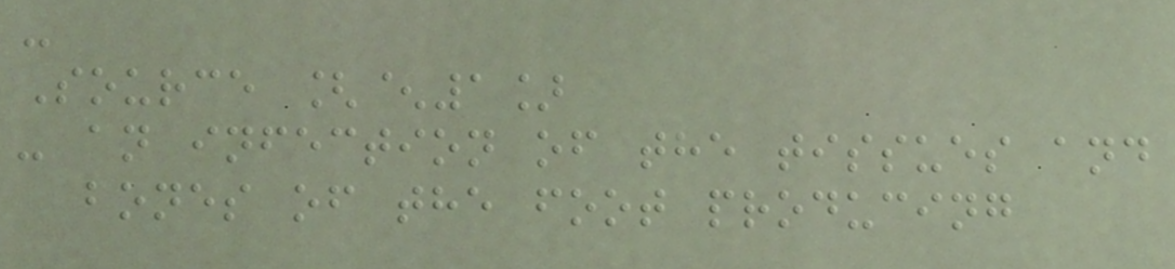-
Source [^1]
- an infection of the tissues and
bones of the foot producing
